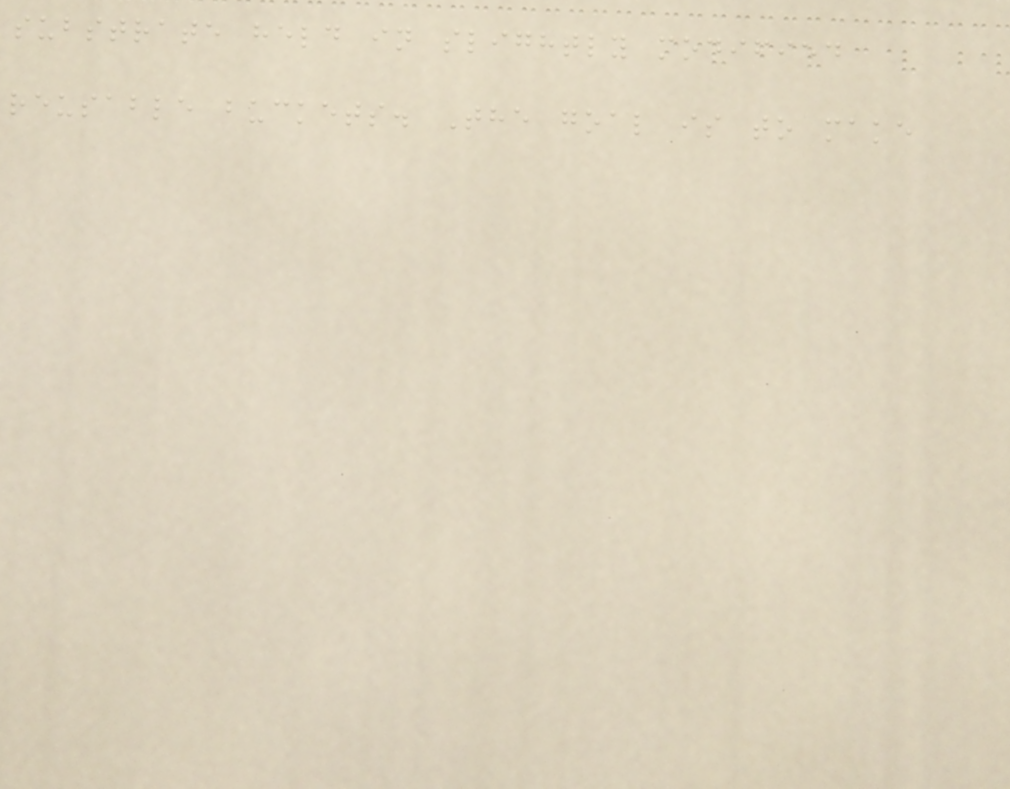substrate held in slightly modified
reusable buckets. The goal is to make
